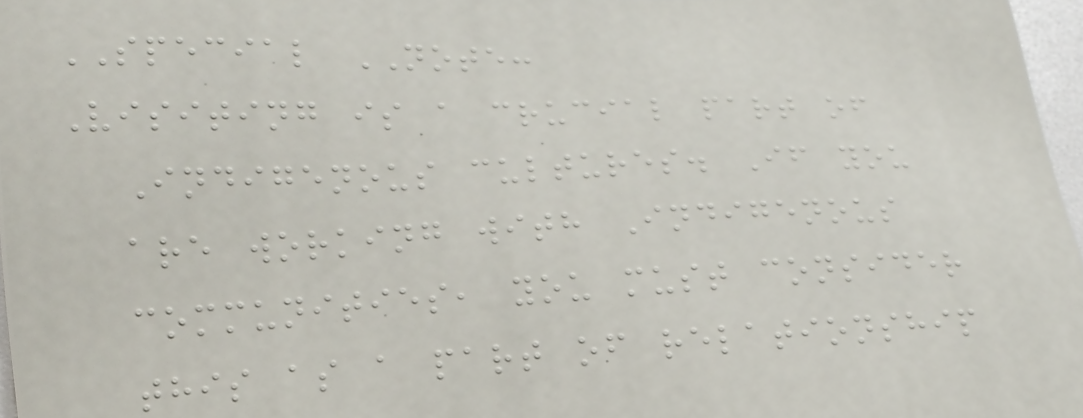SPECIAL NOTE:
Visiting is a crucial part of
Indigenous cultures. If you
are working with Indigenous
communities, you must consider
this as a part of relationship
